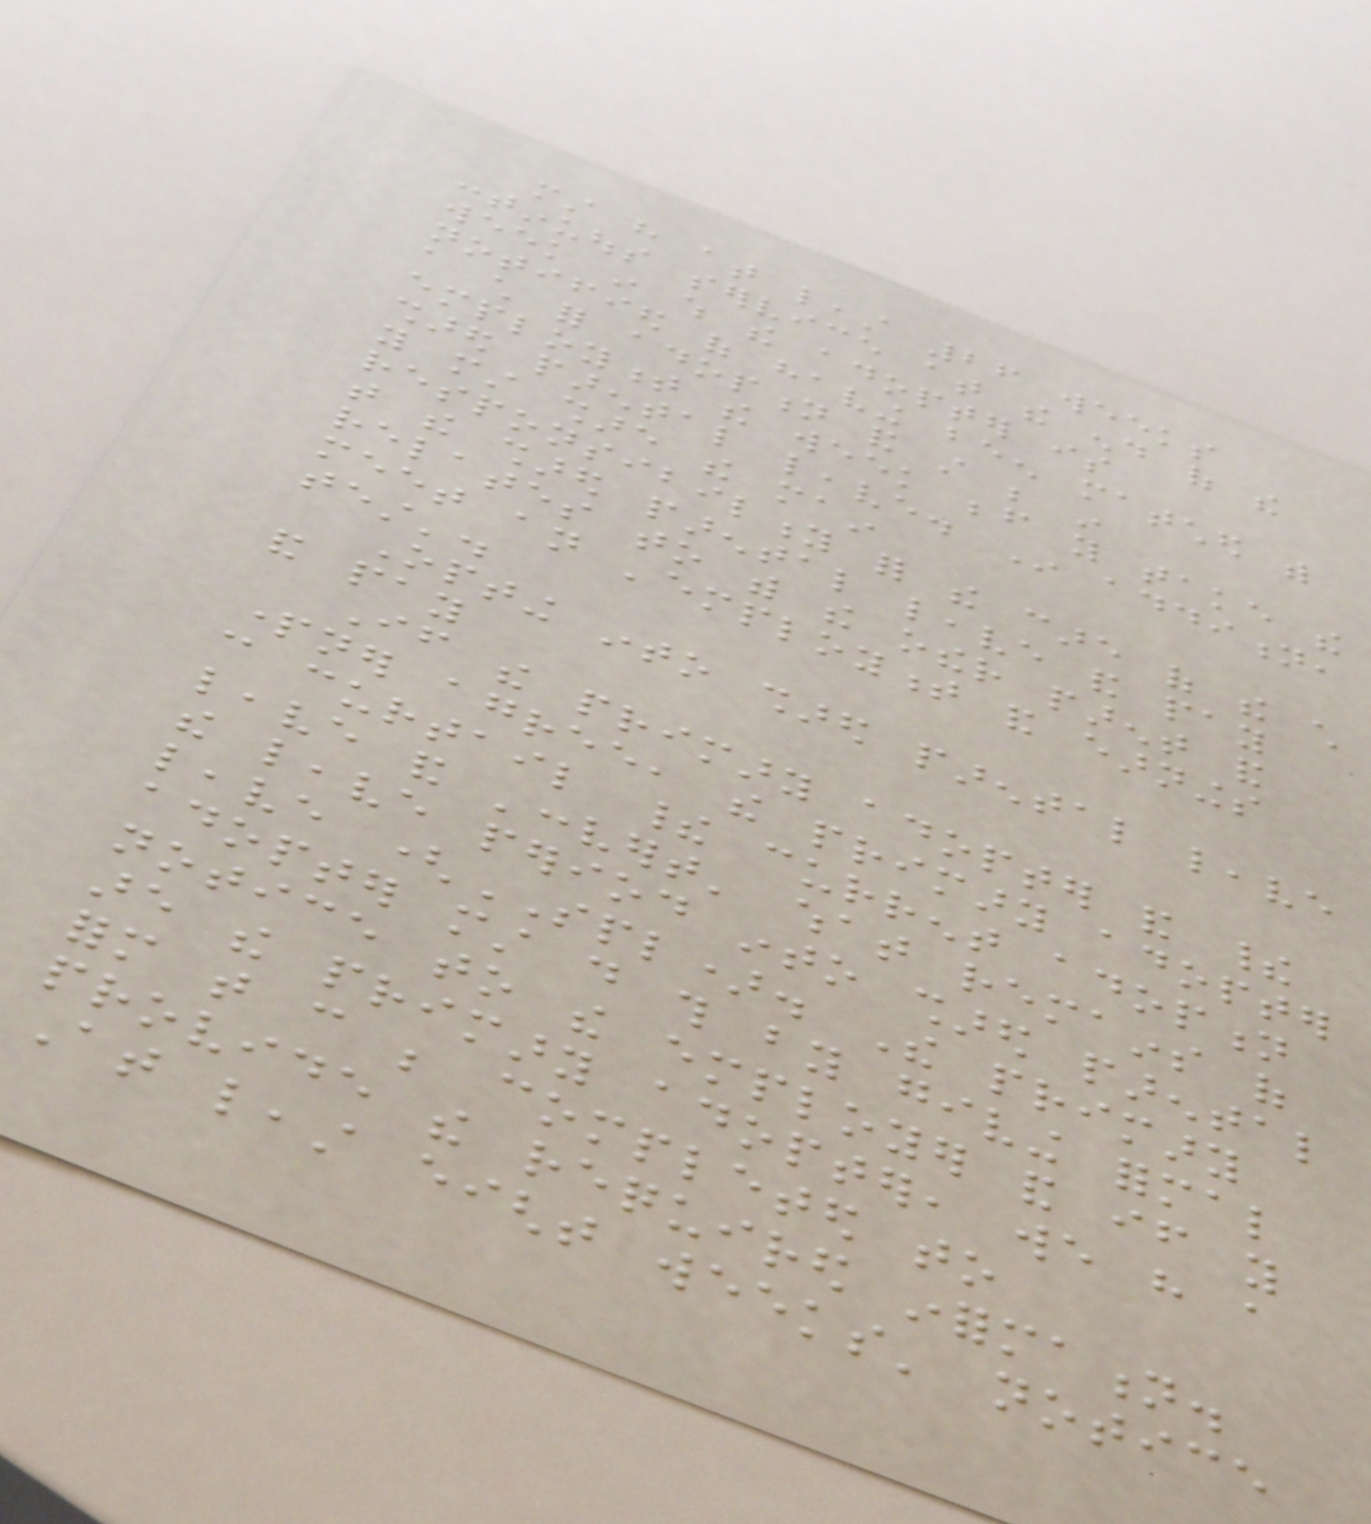must have at least 26 weeks
continuous service at the end of the
week in which the adopter is
notified of having been matched with
a child for adoption and still be in
employment the week before you take the
shared parental leave. In addition,
you must share the main
responsibility for the care of the child
that the shared parental leave and pay
relates to with the other parent and
meet an 'employment and earnings
test'.
Opting into shared parental leave
and pay
If the primary adopter and their
partner agree, the primary adopter
can curtail their current adoption
leave and 'convert' what remains of
the leave period into shared parental
leave (SPL). The primary
adopter must do this by giving formal
notice to the employer and if you
are the primary adopter, we have a
form that can be completed to
provide the required information.
At least eight weeks' notice
